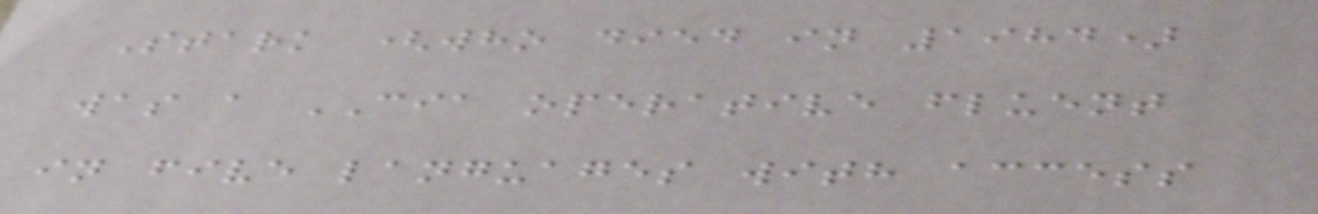Stark (who died in 1984)
was a CIA operative fluent
in five languages with access
